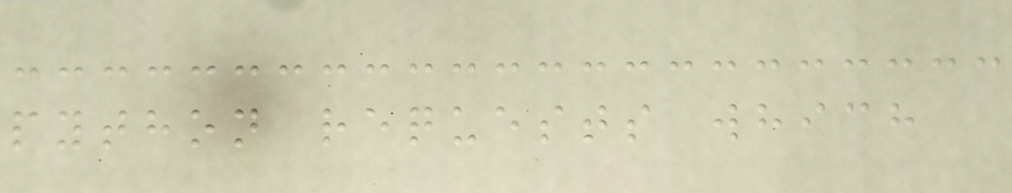python requests which
